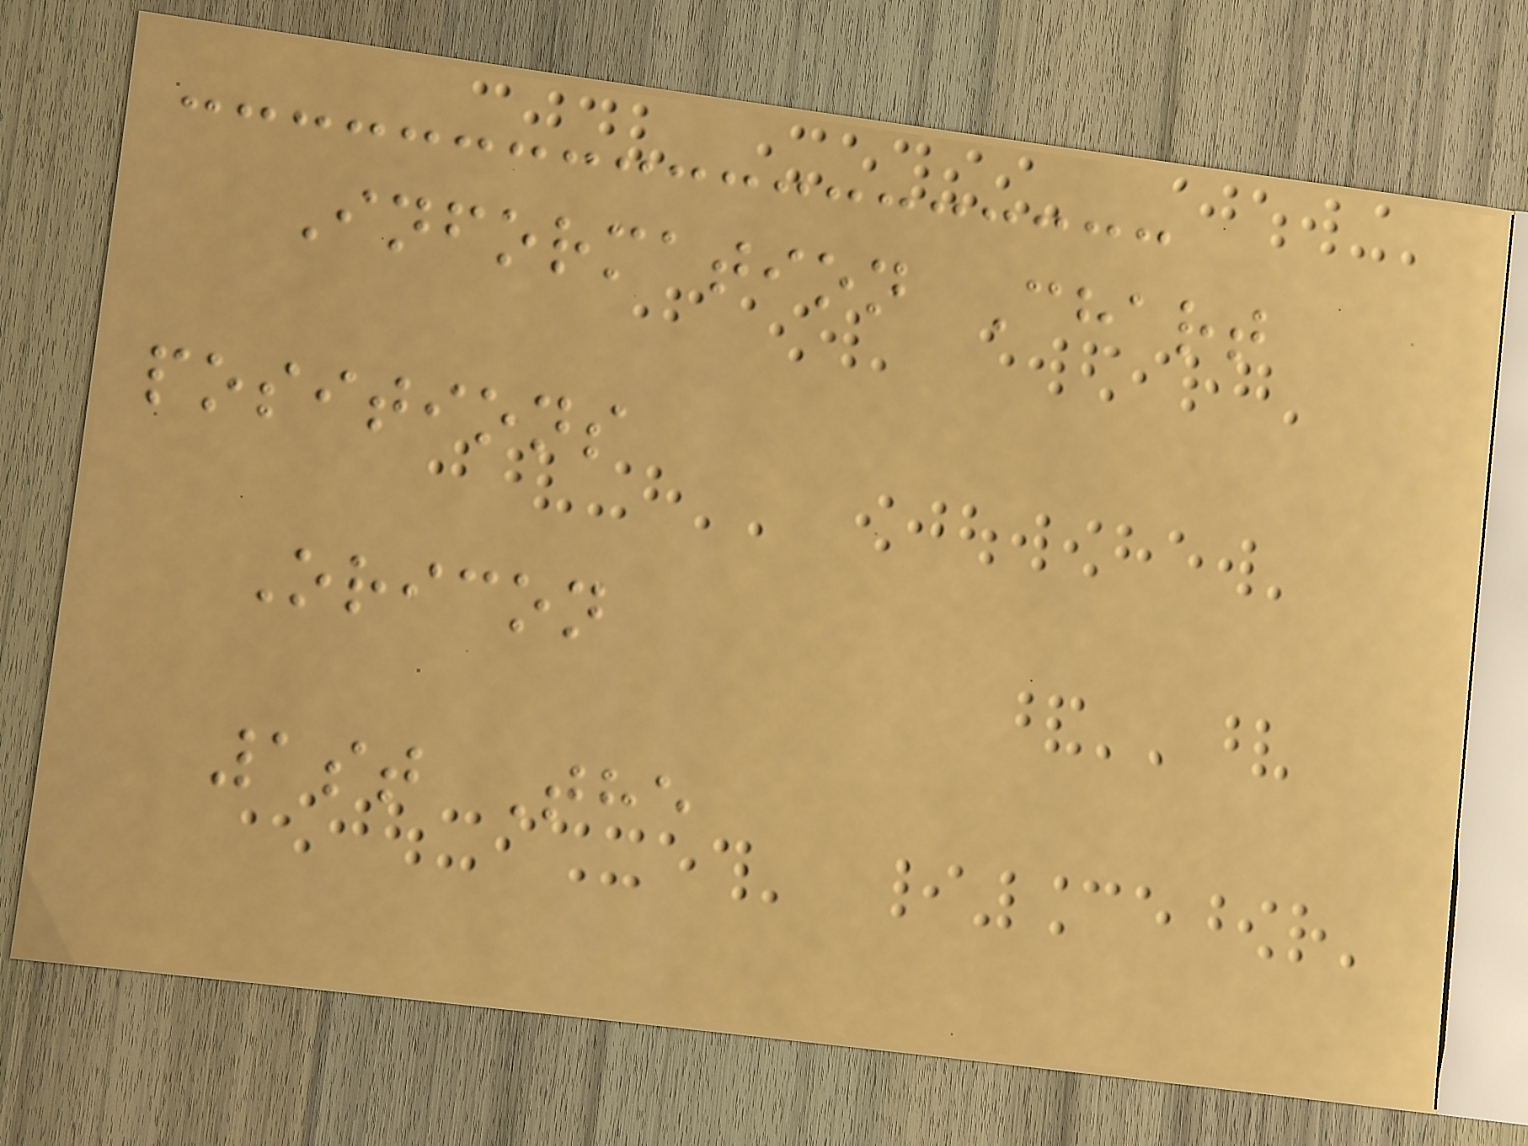Information Chart
positions
Oricon
1st The
